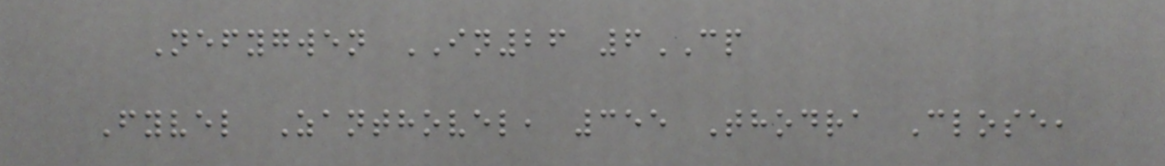Nefygwen IN26 6CP
Fyvel Zanthovel, 355 Thodra Close,
